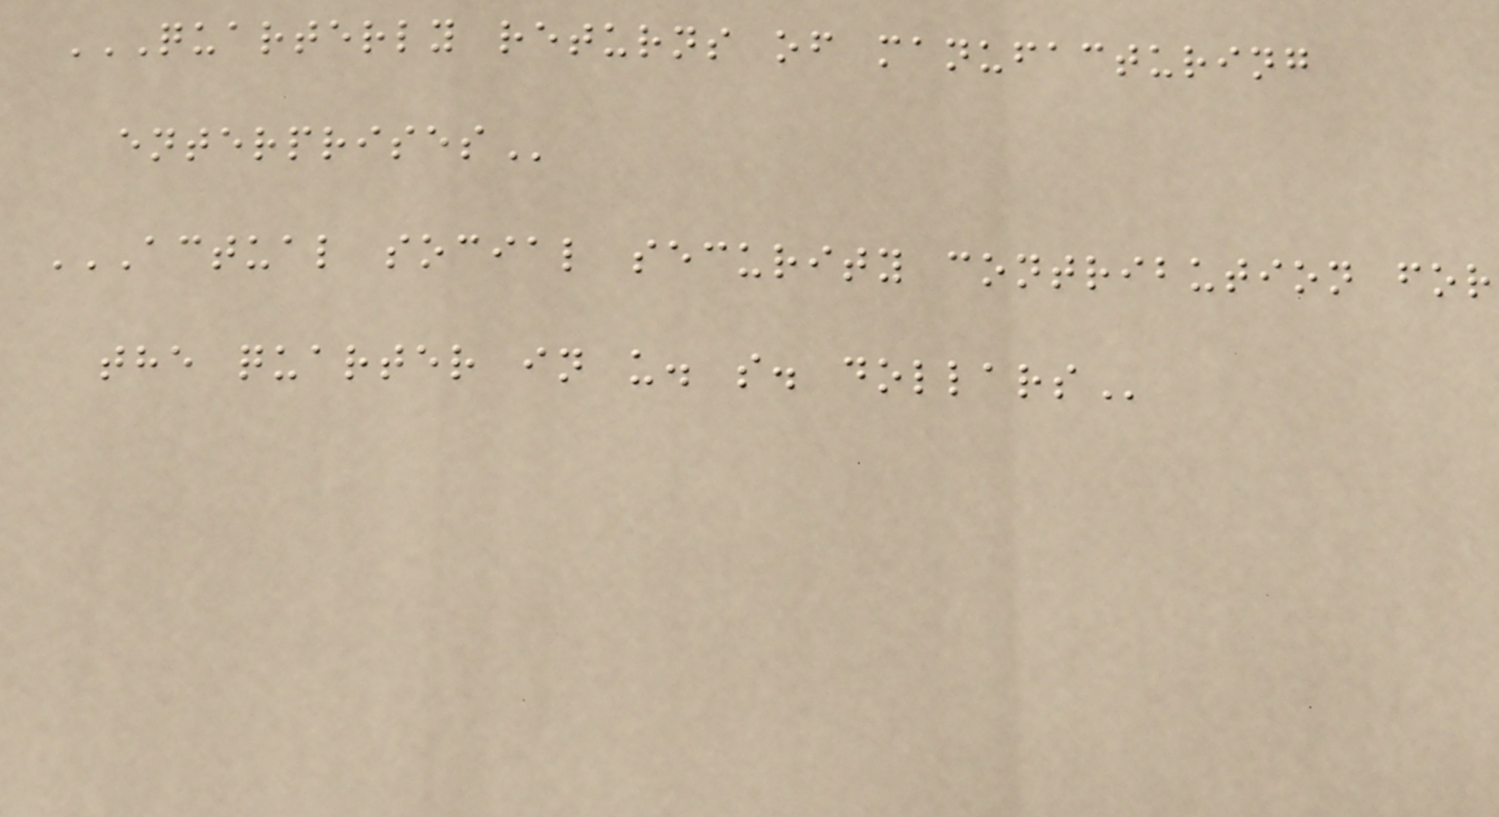QUARTERLY RETURNS OF MANUFACTURING
ENTERPRISES
ACTUAL SOCIAL SECURITY CONTRIBUTION FOR
THE QUARTER IN U. S. DOLLARS
